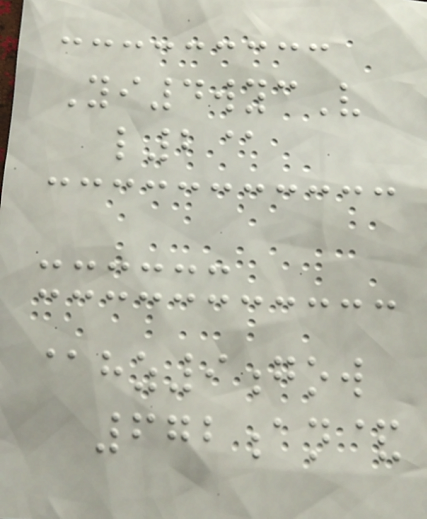Yi4wycV
l2@
@hz9gow
672an&
